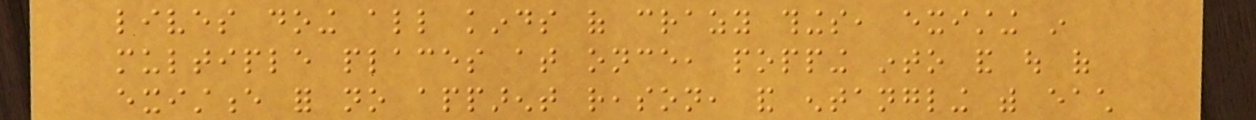lives doing all kinds of crazy things, existing in
multiple places at once, popping into and out of
existence for no apparent reason, and entangling with each
